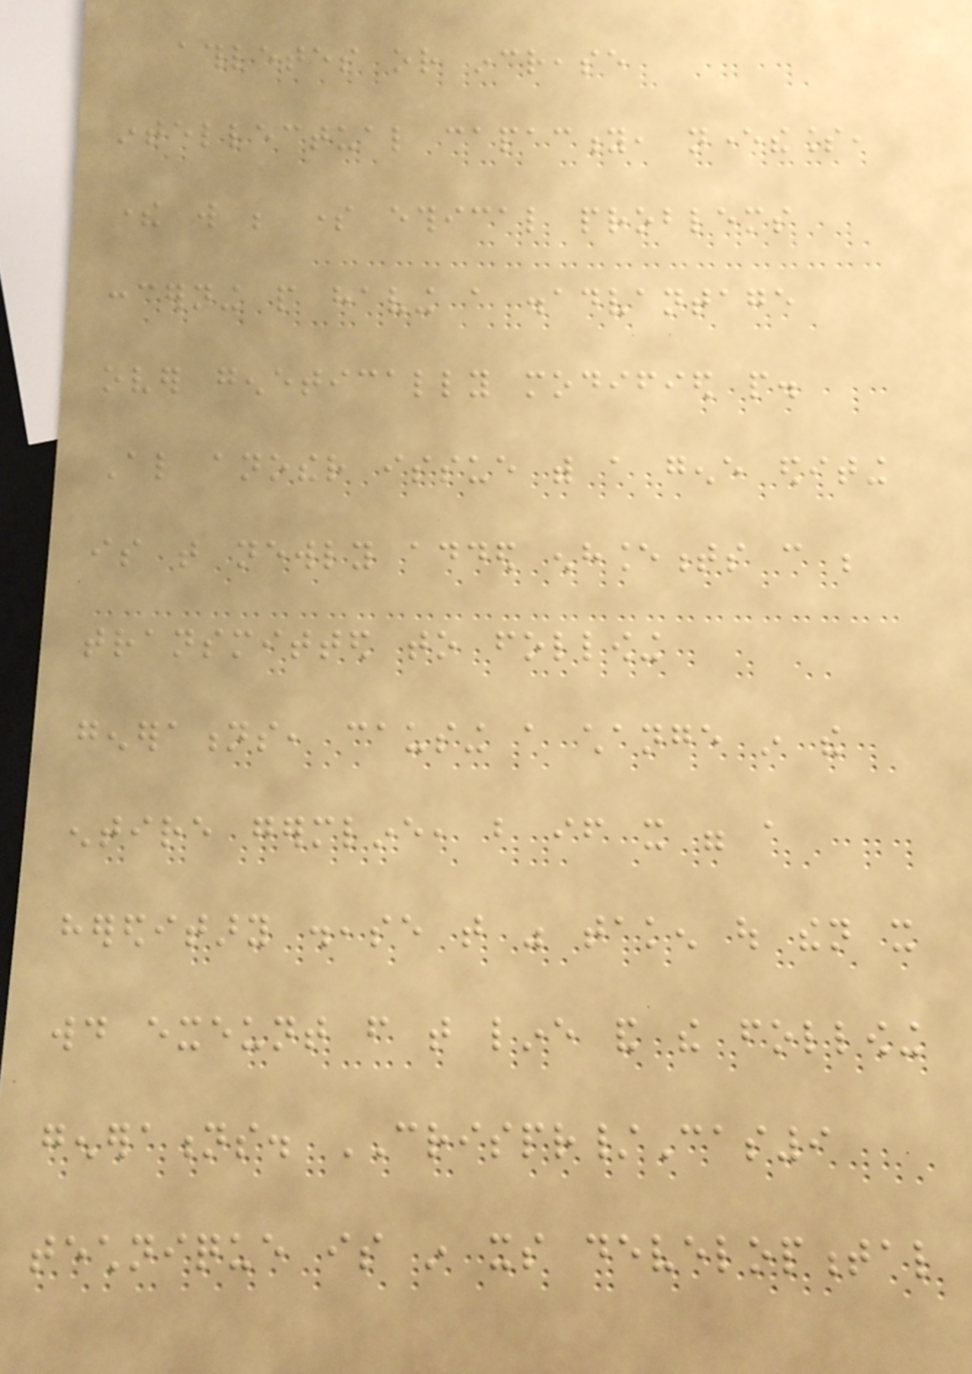athletes or increase
intellectual capacity, nevertheless,
there will be some ethical problems
concerning people having a disadvantage
over genetically modified people.
Also another issue with a gene editing
is that newly added enhancements can be
transmitted to following
generations, causing a change in the
entire germline, but if it were a
hereditary disease that was taken out then it
would exeunt from that line and the following
generations. CRISPR/Cas9
technique is in its developmental
